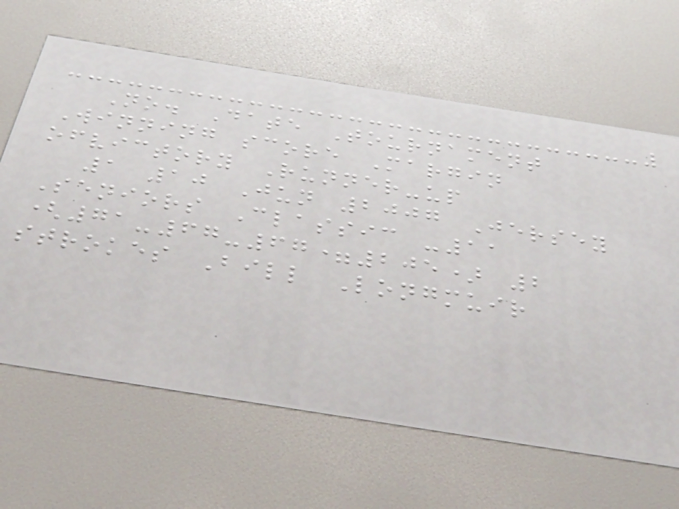No. Date Tournament
Winning score Margin
ofvictory Runner-up
1 10 Jun 2007 Jersey
Seniors Classic -11
(71-67-67=205) 2
strokes Bill Longmuir
